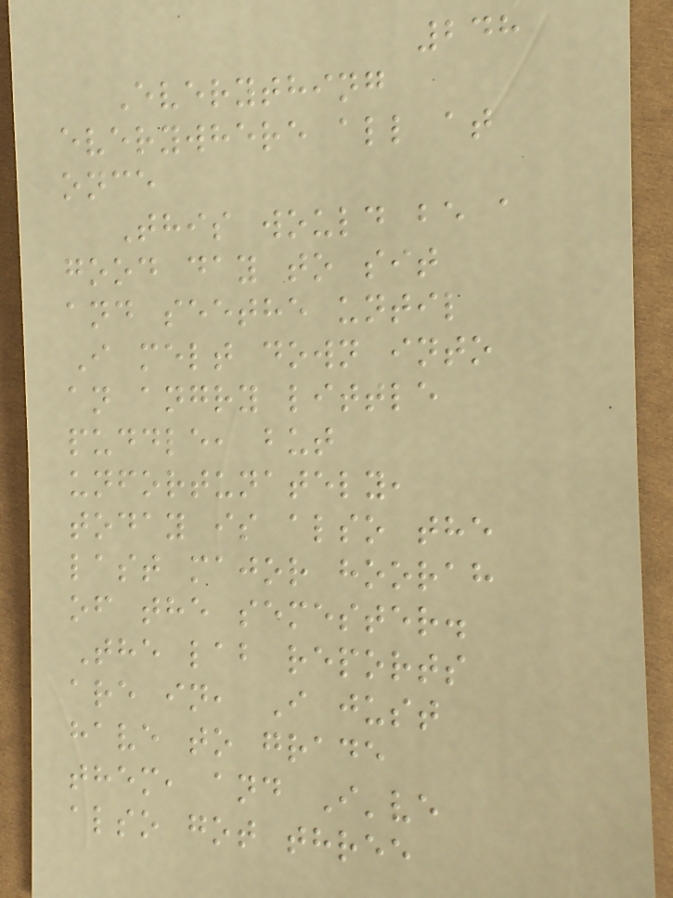248
Everything
everywhere all at
once
This would be a
good day to sit
and seethe until
I melt down into
an angry little
puddle, but
unfortunately,
today is also the
last major hoorah
of the semester.
The lab reports
are in, I just
have to grade
them, and I've
also got three
